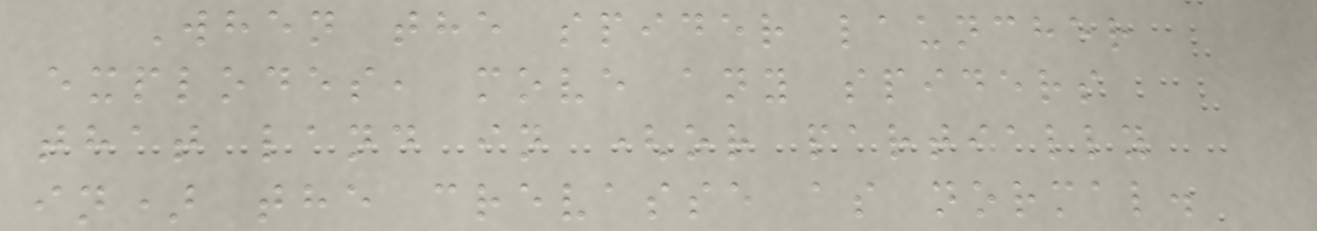When the spider launcher
explodes, move any spiders
that land in (or partially
in) the crevasse as normal.
